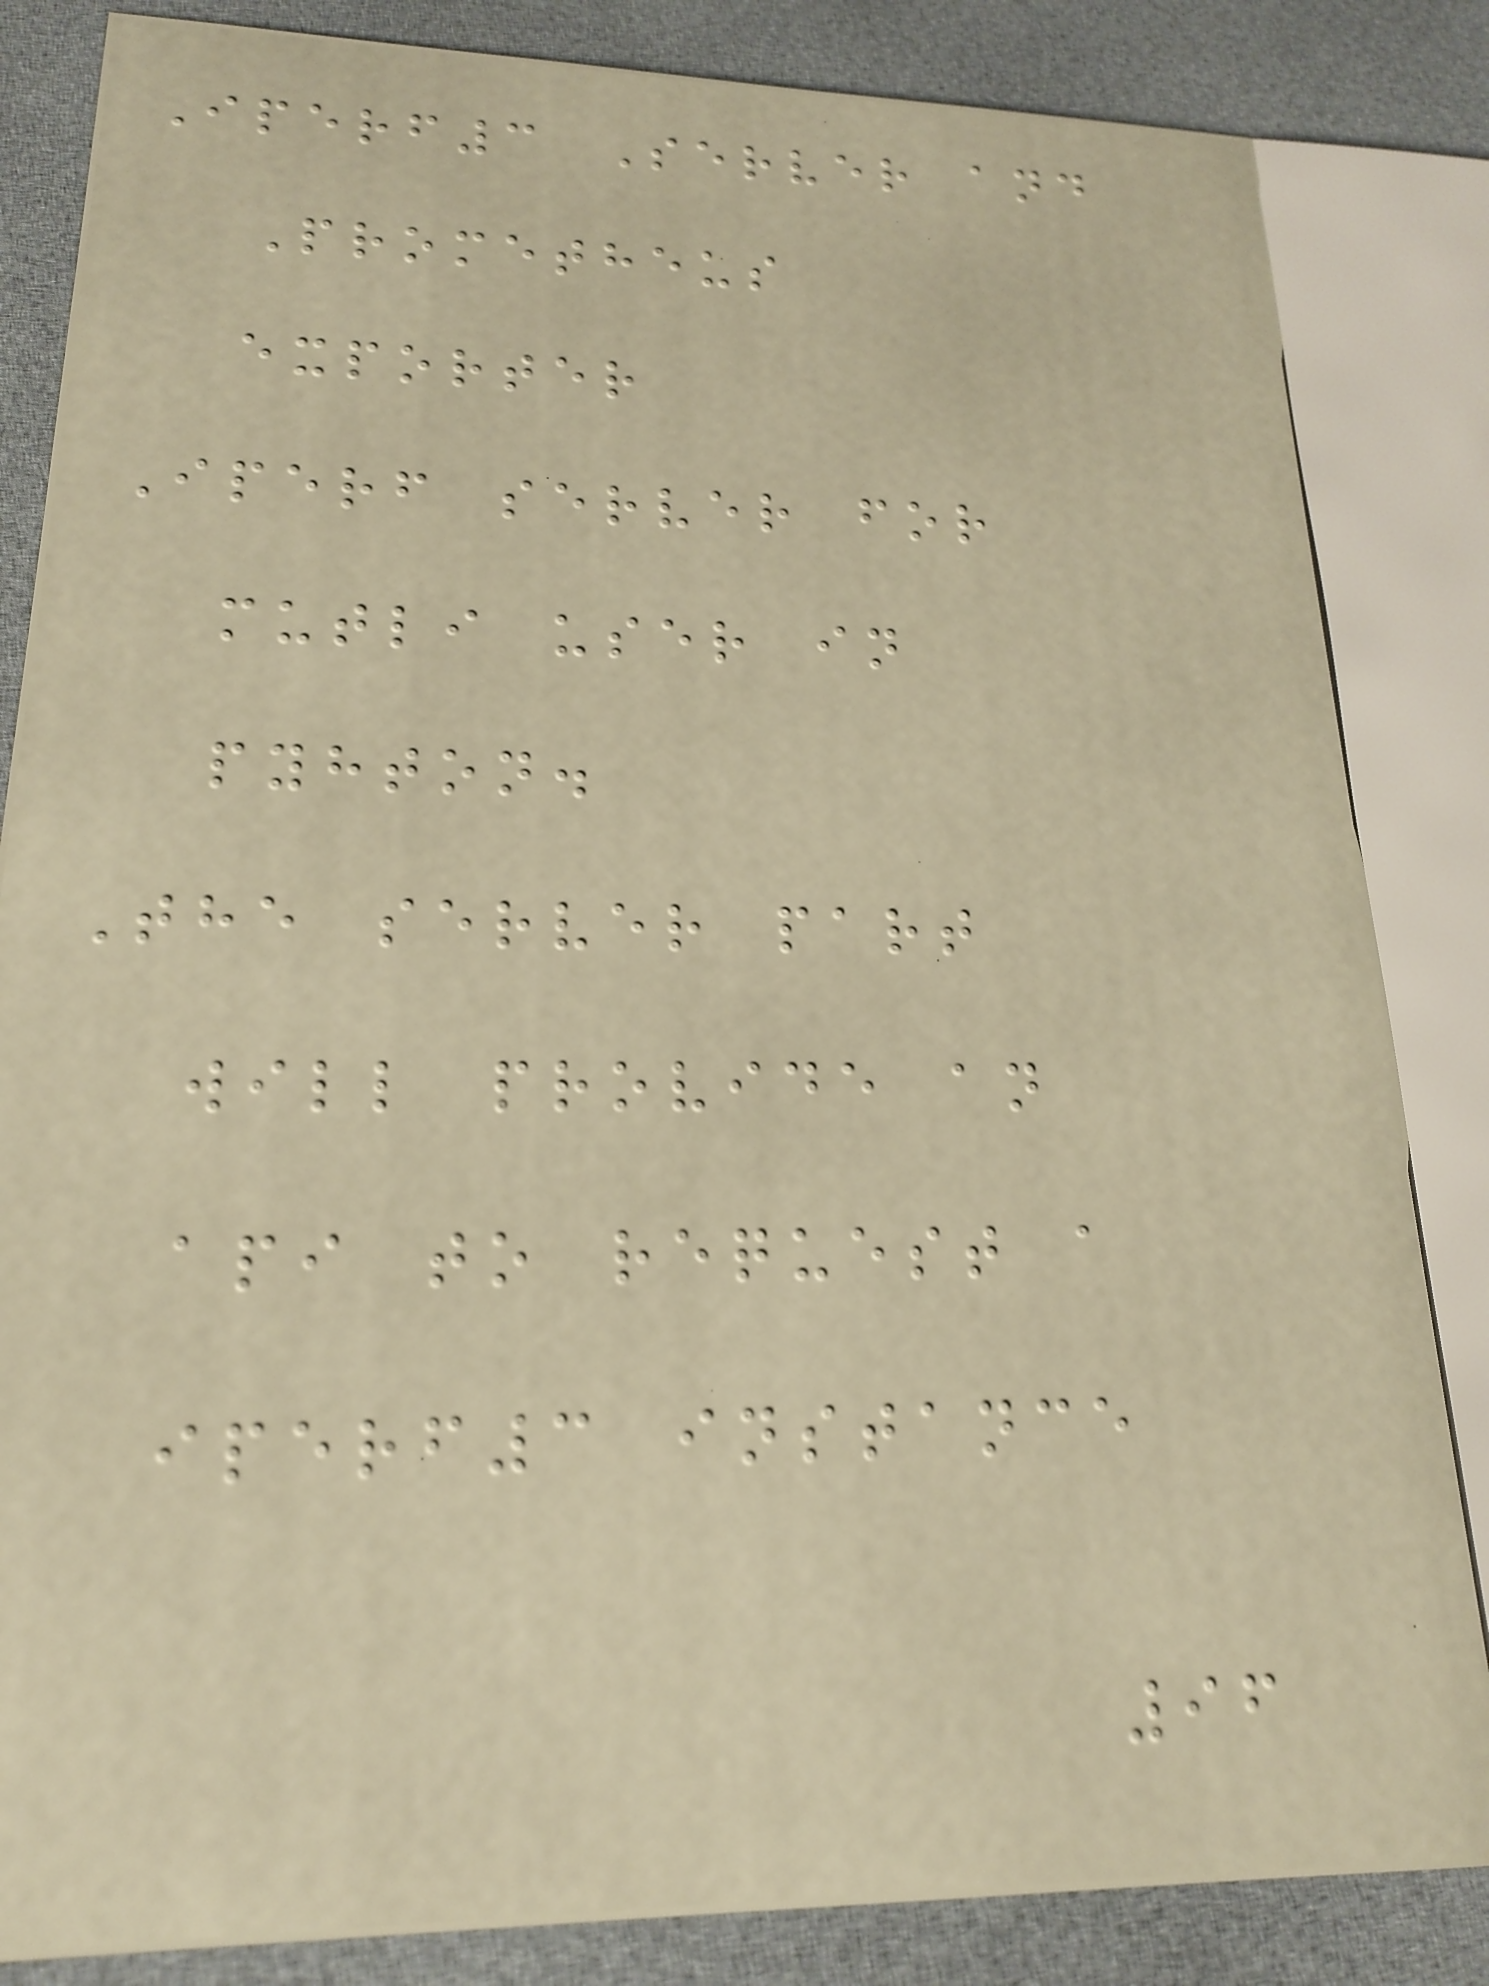Iperf3 Server and
Prometheus
exporter
Iperf server for
mutli user in
pyhton.
The server part
will provide an
api to request a
iperf3 instance
96
